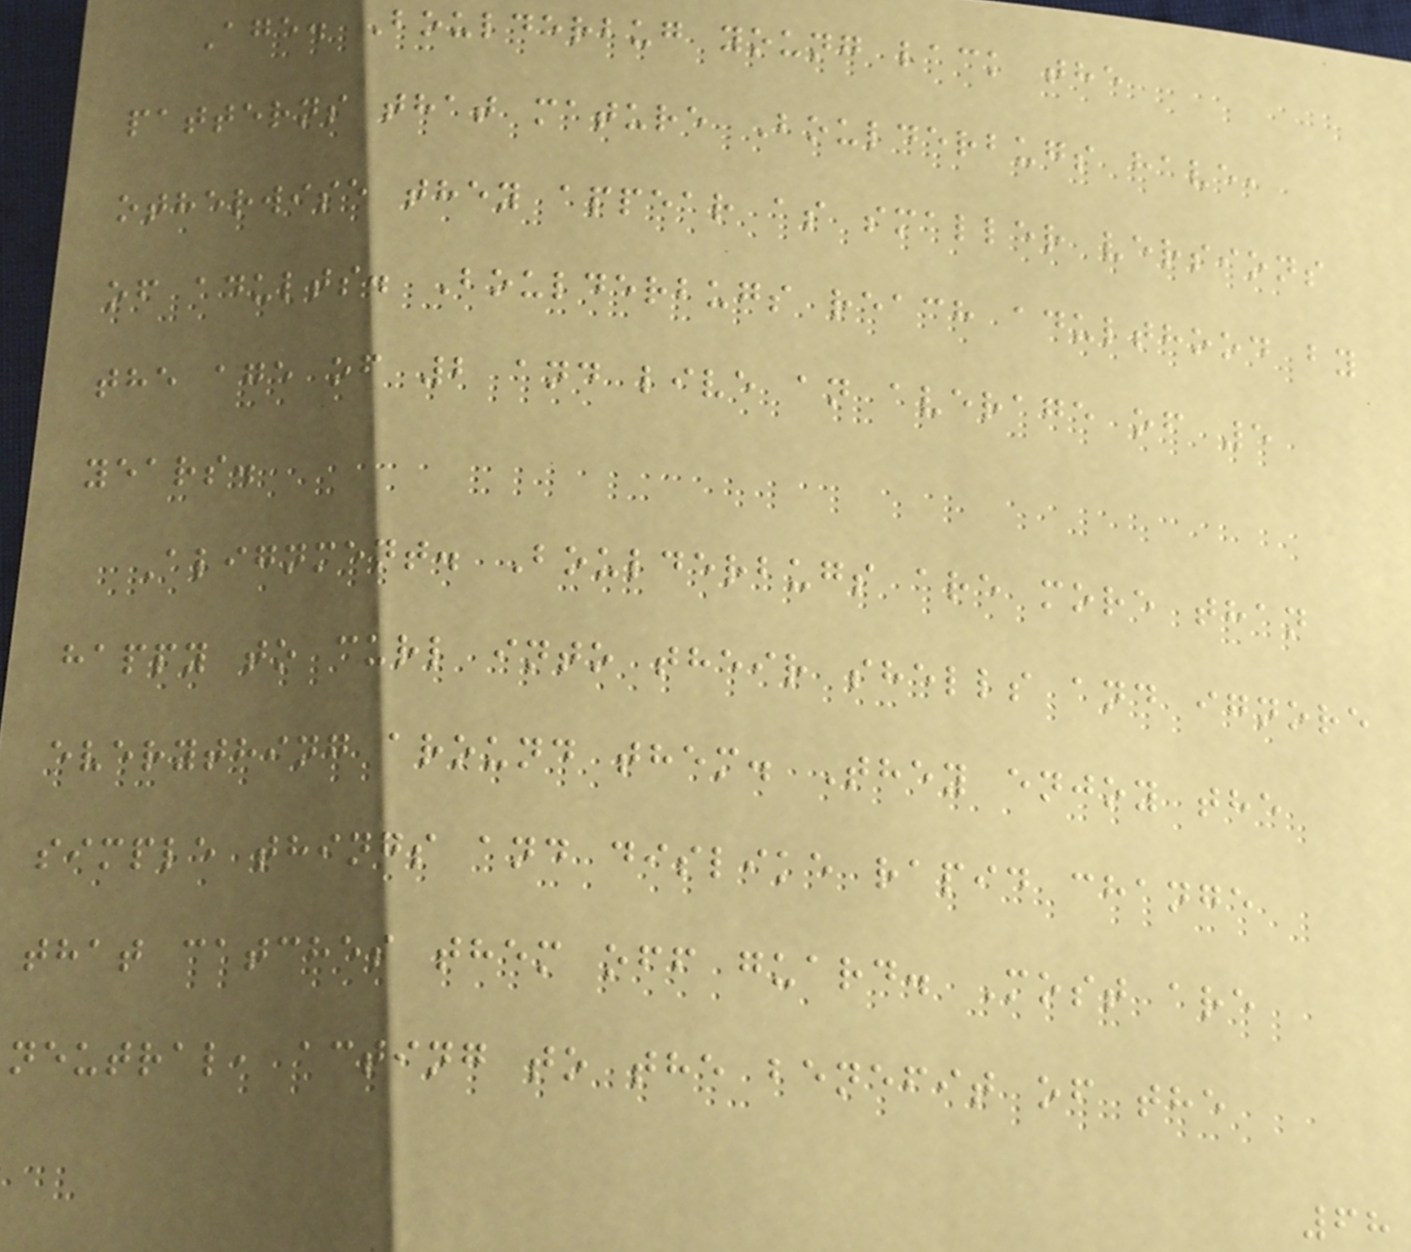Age. Boulderbug young lack the
patterns that mature Boulderbugs have,
otherwise they appear as smaller versions
of adults. Boulderbugs reach adulthood by
the age of 2 and live an average of 5
years.
Alignment. Boulderbugs are more than
happy to curl into their shells and ignore
everything around them. They enjoy the
simple things and dislike rapid change
that catches them off guard. Most are
neutral, acting to the benefit of the
68
